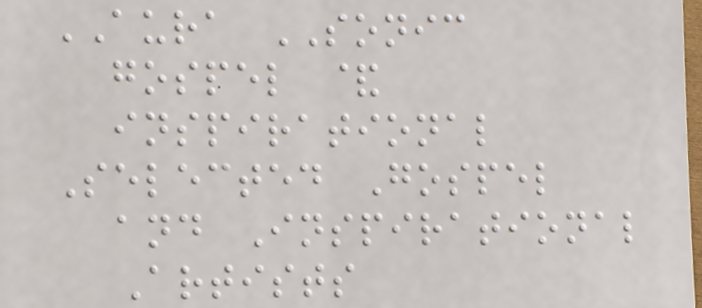AURA SONIC
gospel &
inspirational
Selected Gospel
and Inspirational
Artists
